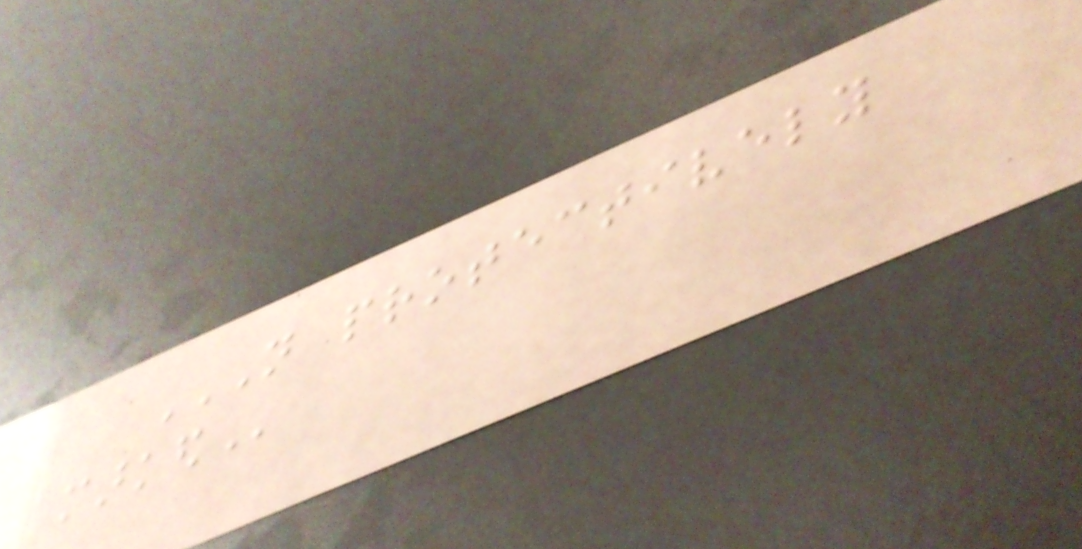NOT PROTECTIVELY
MARKED
